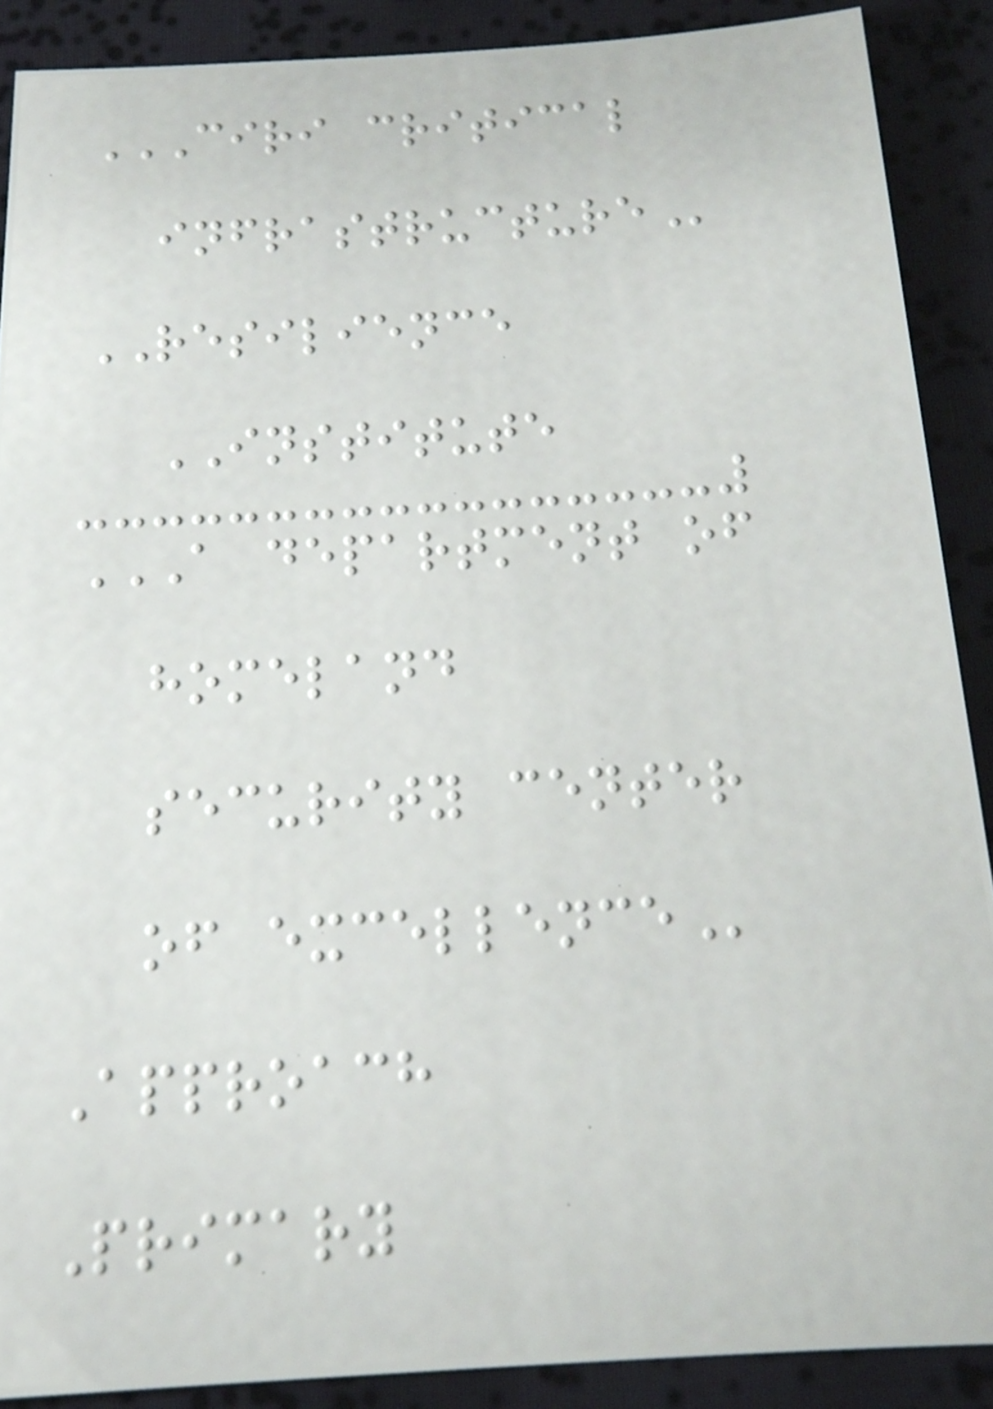CIRI CRITICAL
INFRASTRUCTURE
RESILIENCE
INSTITUTE
A DEPARTMENT OF
HOMELAND
SECURITY CENTER
OF EXCELLENCE
Approach
Primary
